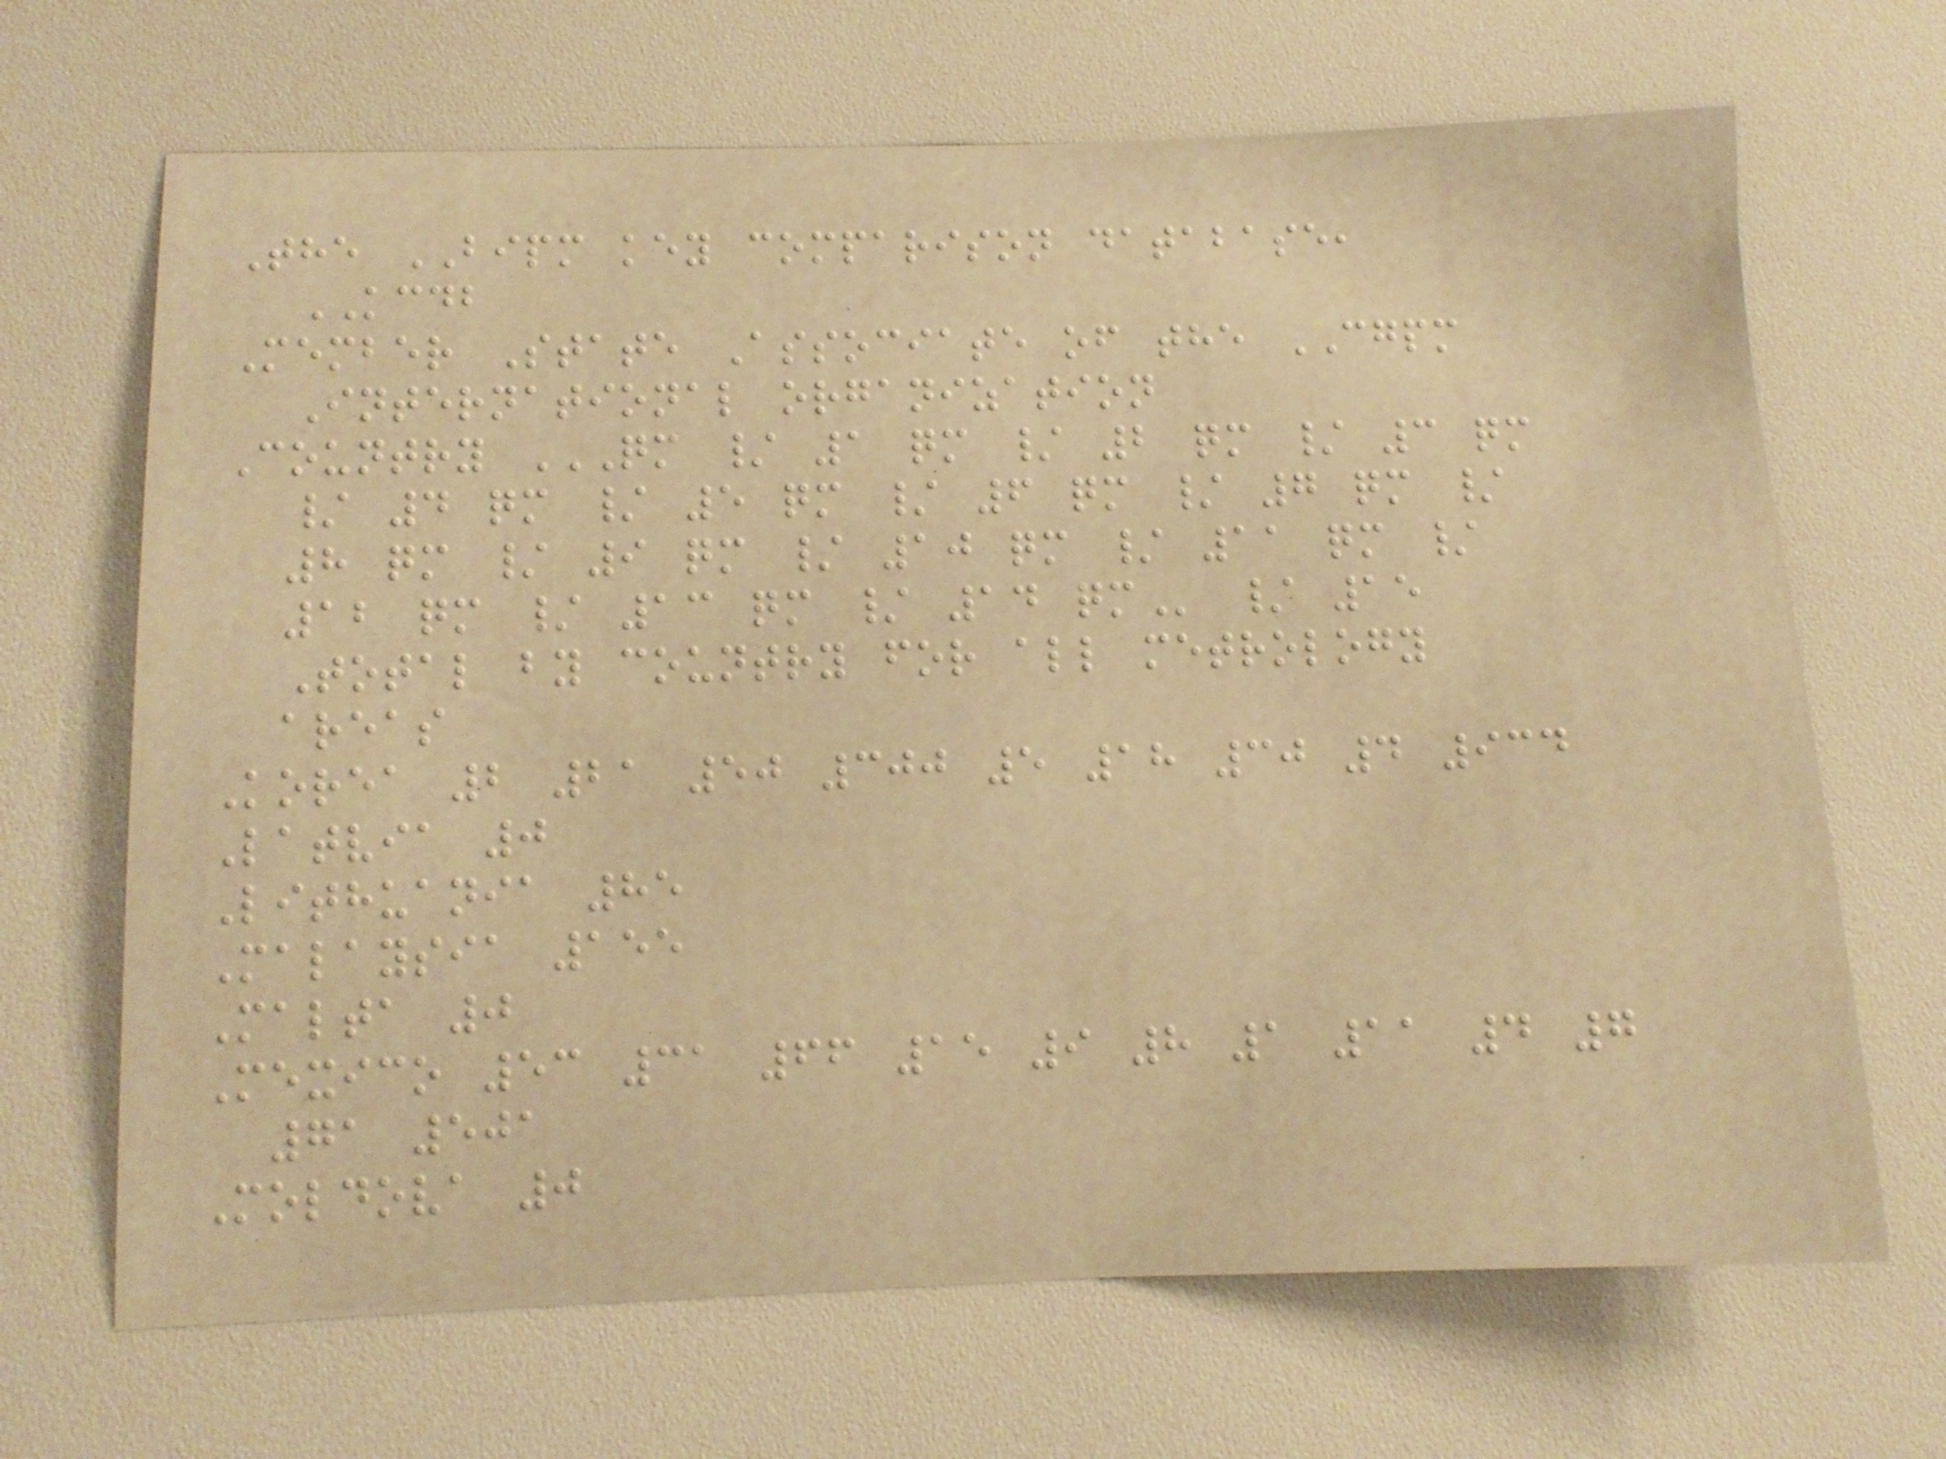The BIPM key comparison database,
KCDB
Member State Associate of the CGPM
International organization
Country QM / 1 QM / 2 QM / 3 QM
/ 4 QM / 5 QM / 6 QM / 7 QM /
8 QM / 9 QM / 10 QM / 11 QM /
12 QM / 13 QM / 14 QM / 15
Total by country for all metrology
areas
Korea 2 21 50 300 5 18 30 4 934
Latvia 0
Lithuania 85
Malaysia 155
Malta 0
Mexico 53 31 66 15 9 8 1 11 4 7
71 501
Moldova 0
